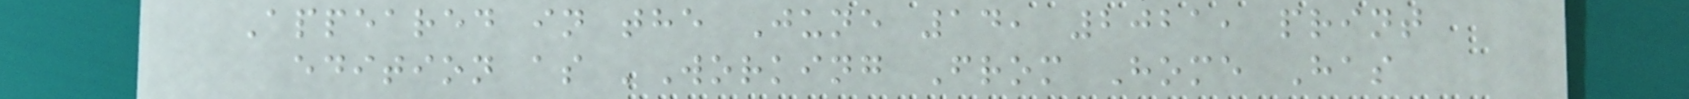Appeared in the June 14, 2021, print
edition as 'Working From Home Has
